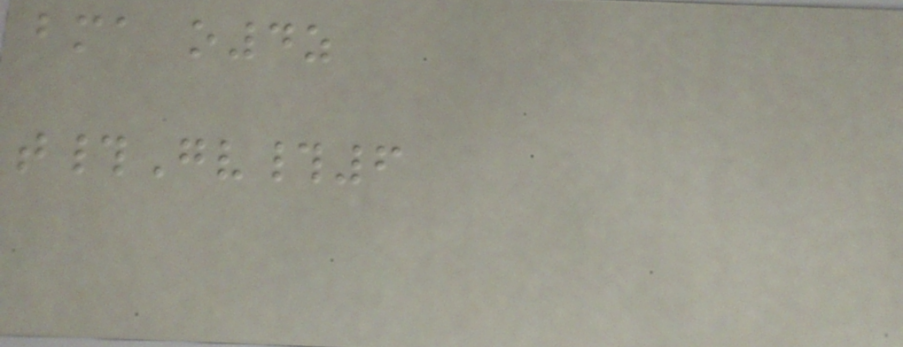bma o4z
t#Gv#6
